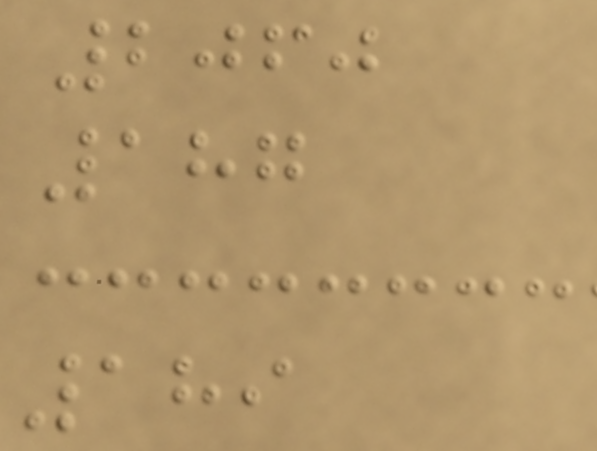2060
187
189
